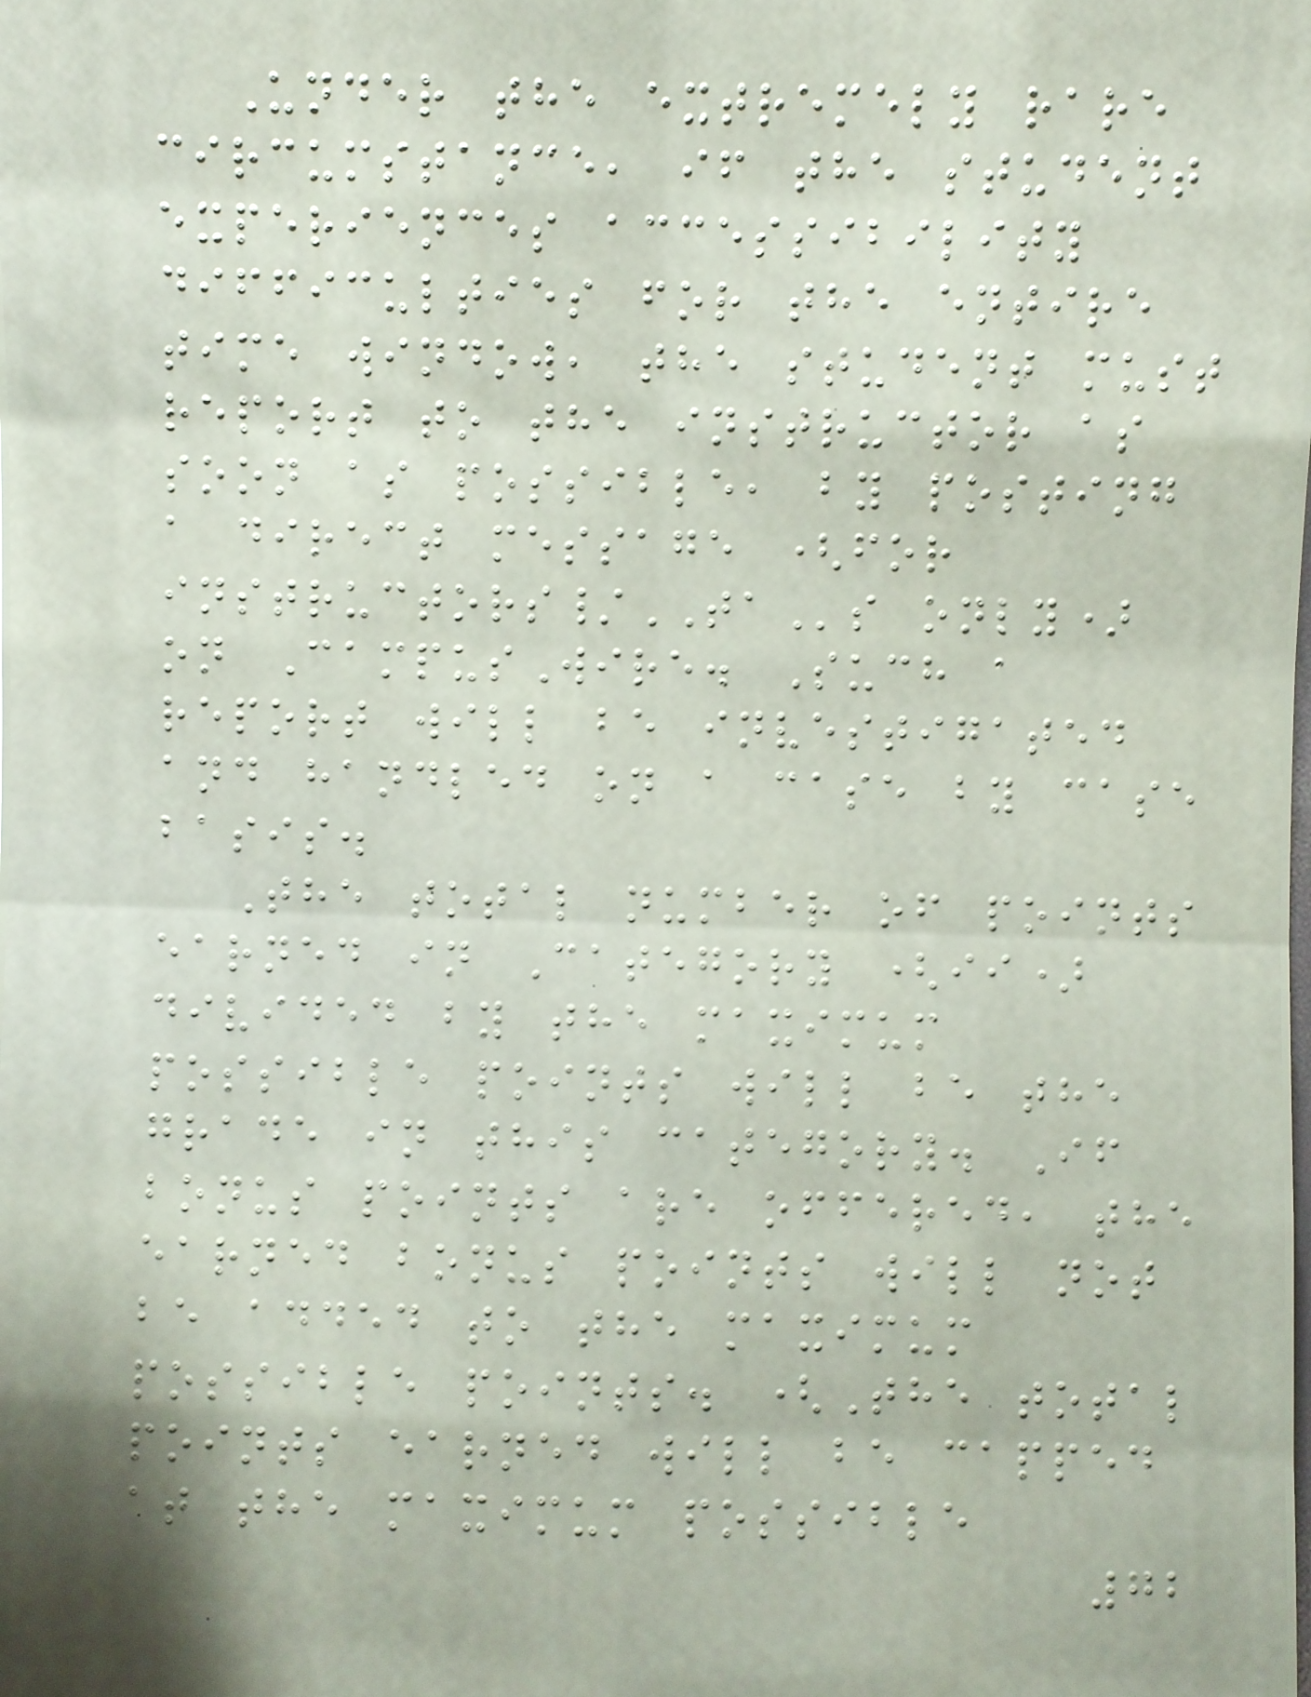Under the extremely rare
circumstance, if the student
experiences accessibility
difficulties for the entire
time window, the student must
report to the instructor as
soon as possible, by posting
a direct message (for
instructors/TAs only)
on CampusWire. Such a
report will be investigated
and handled on a case by case
basis.
The total number of points
earned in Category (ii)
divided by the maximum
possible points will be the
grade in this category. If
bonus points are offered, the
earned bonus points will not
be added to the maximum
possible points. (The total
points earned will be capped
at the maximum possible
72
